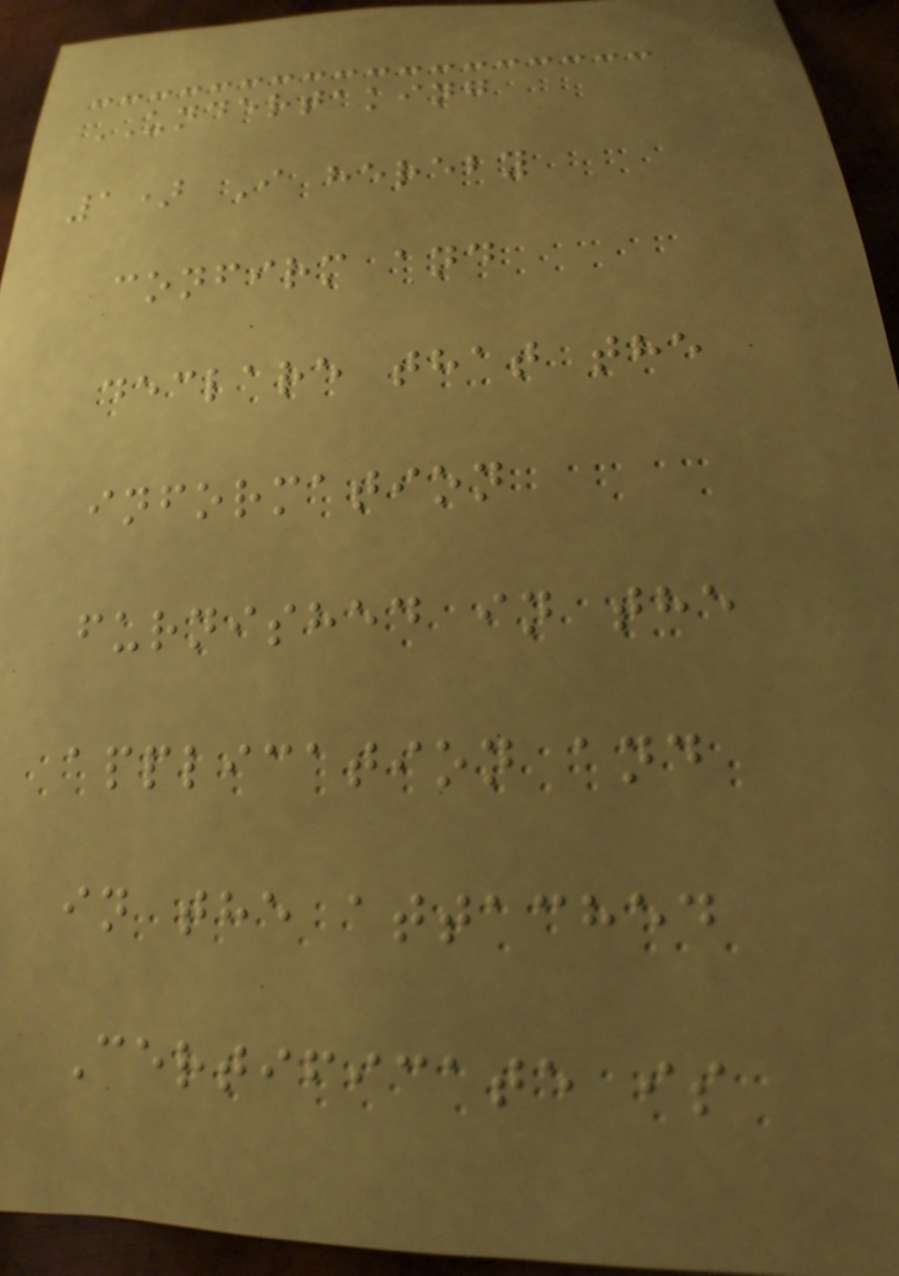UNDERTAKING
1) I hereby
confirm and
declare that the
information
furnished in the
application and
in the attached
Certificate is
